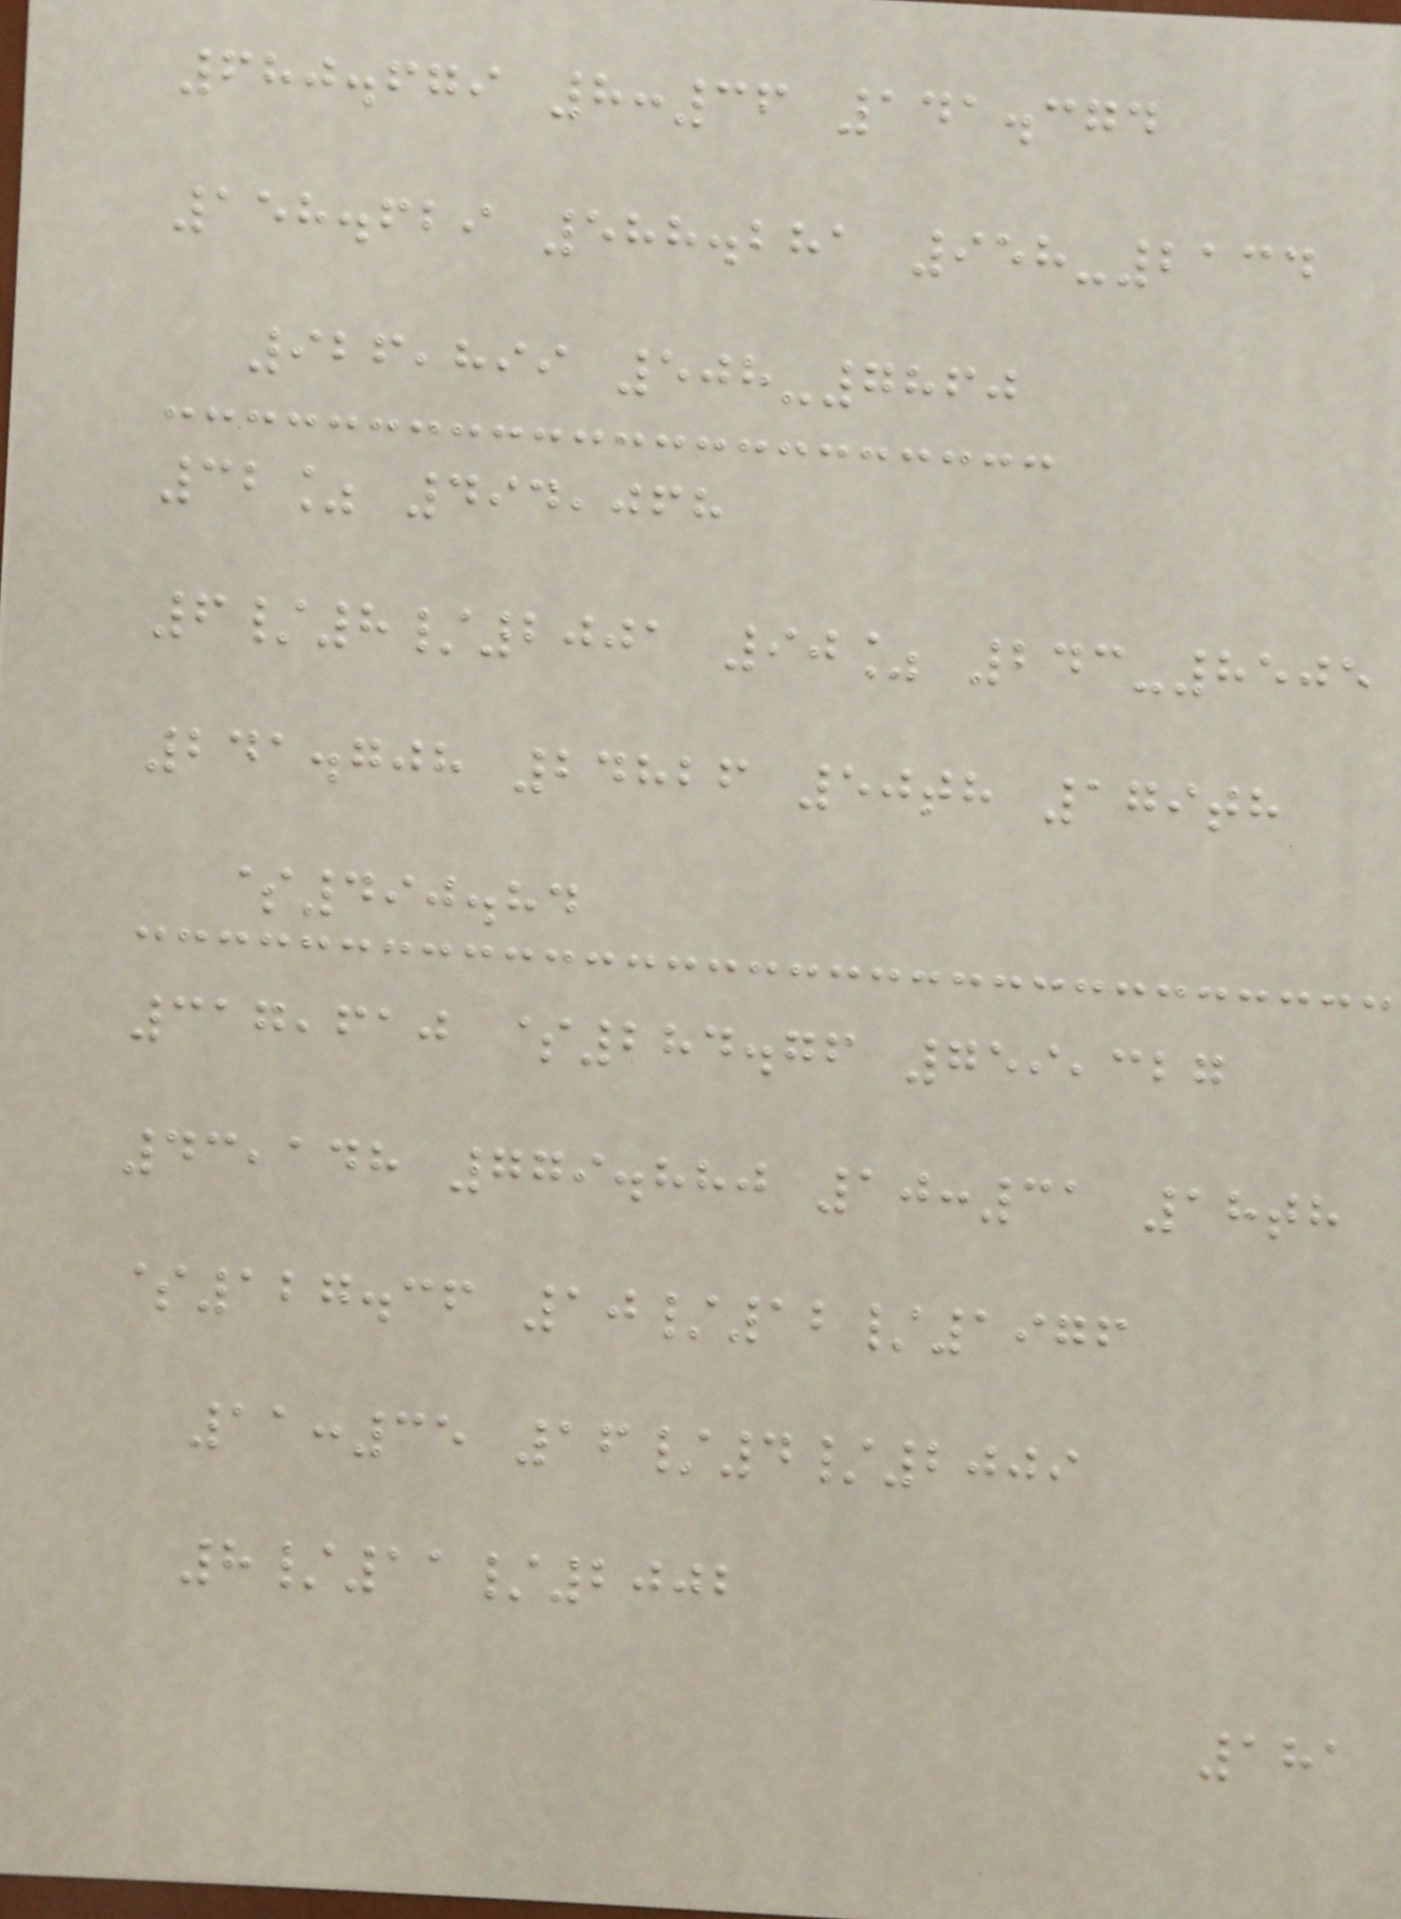680.679 8:36 141.374
158.629 588.281 958-2134
926,899 508-7860
32% 494,068
6/8/2001 90% 243-8505
241.708 24826 50th 179th
$490.84
317,610 $284.76 759,327
43,148 779.880 10:31 18th
$127.36 10/12/1976
11:35 16/4/2009
8/11/2002
181
